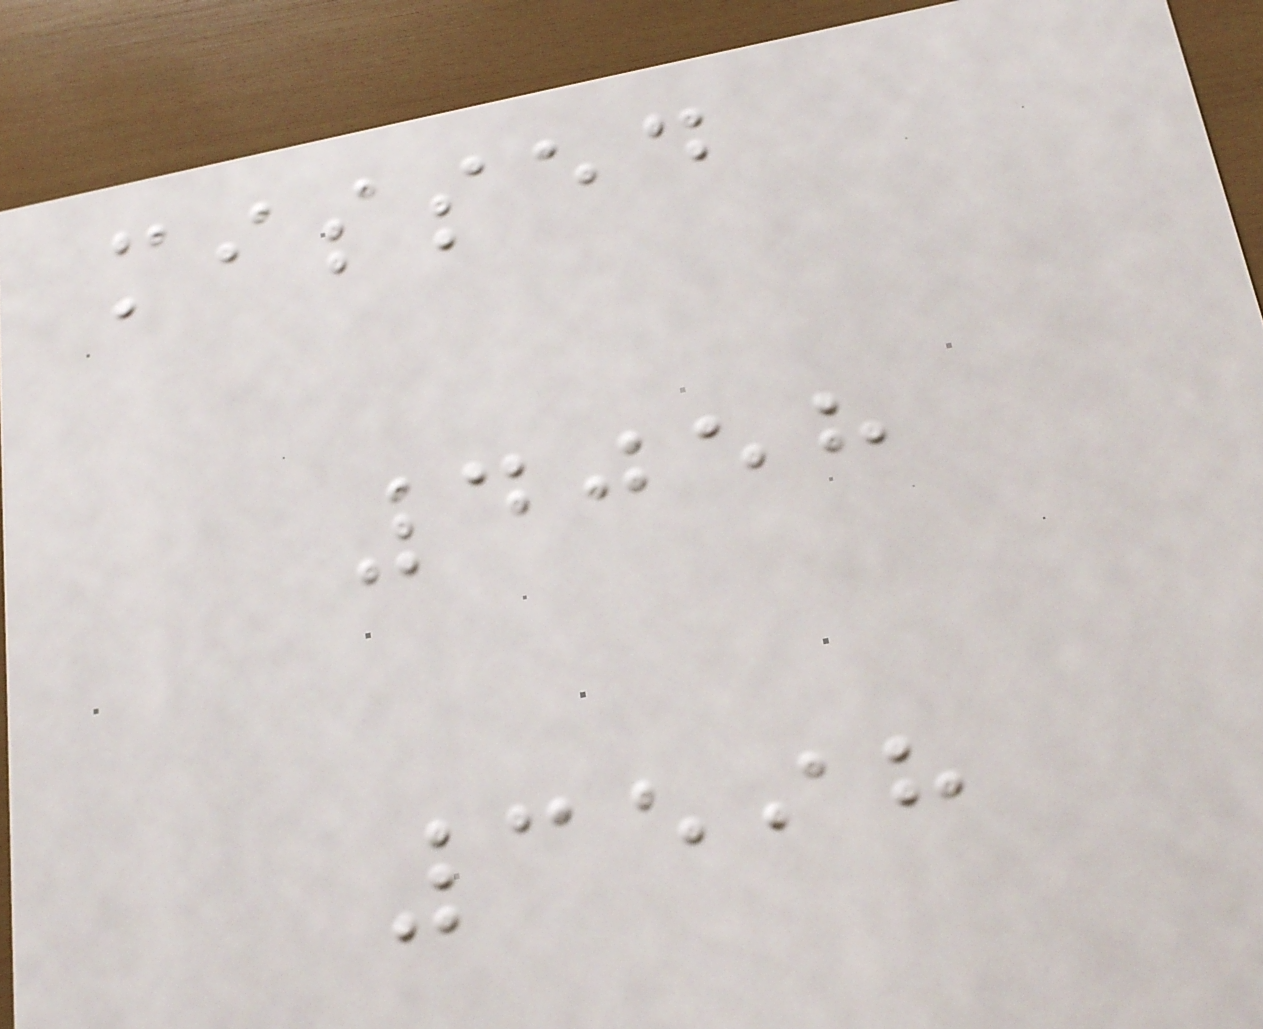missed
4058
3598
